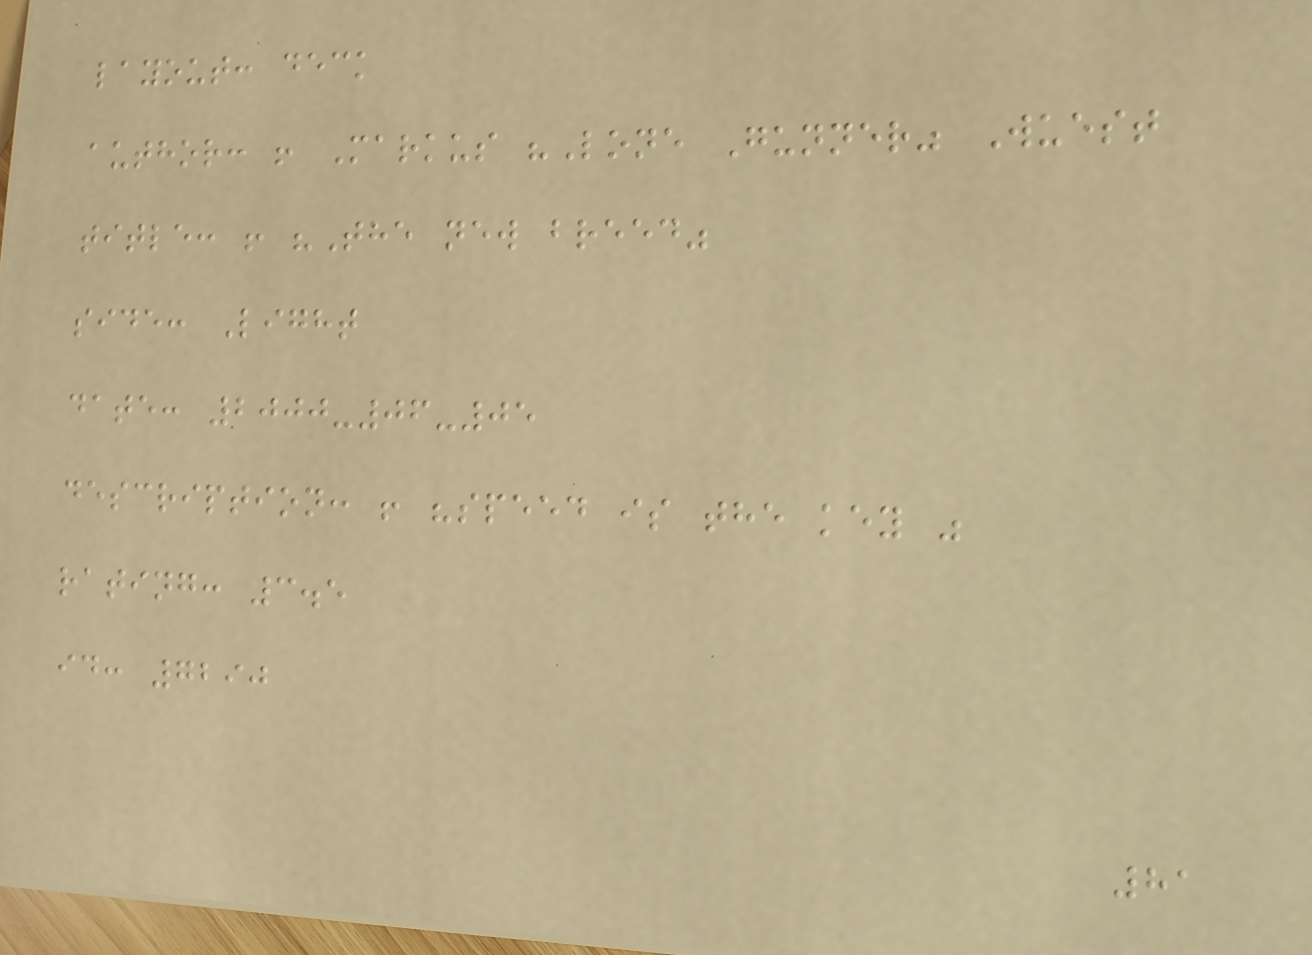layout: deck
author: ! Markus "Lone Gunner" Wuest
title: ! "The new breed"
side: Light
date: 2000-06-05
description: ! "speed is the key "
rating: 3.5
id: 7290
81
